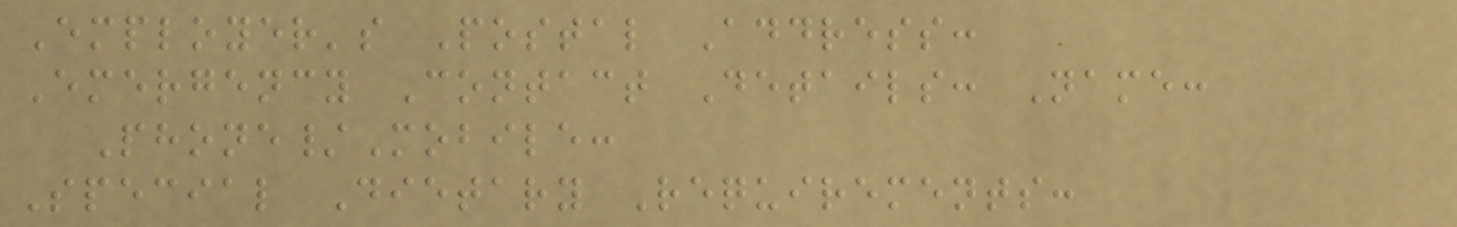Employer's Postal Address:
Emergency Contact Details: Name:
Phone/Mobile:
Special Dietary Requirements:
